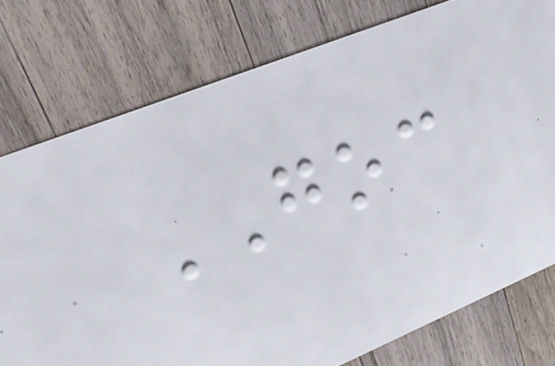GOC
